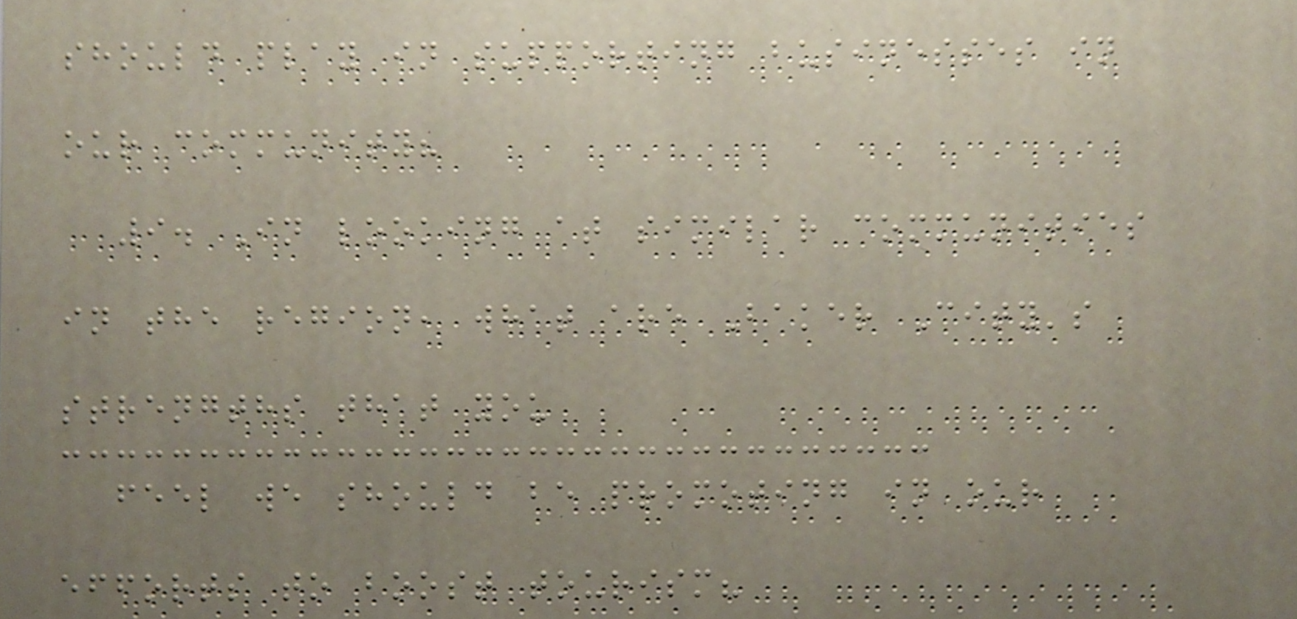should play in supporting businesses in
our community?
9. In looking at similar communities
in the region, what are Baker City's
strengths that you
feel we should be promoting in our
efforts to boost tourism?
